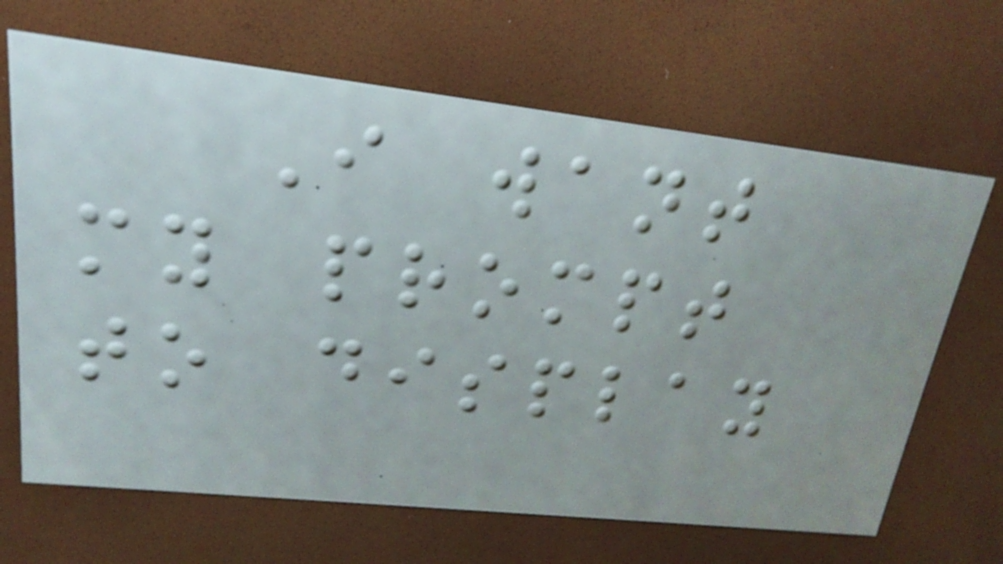I want
my prompt
to display
